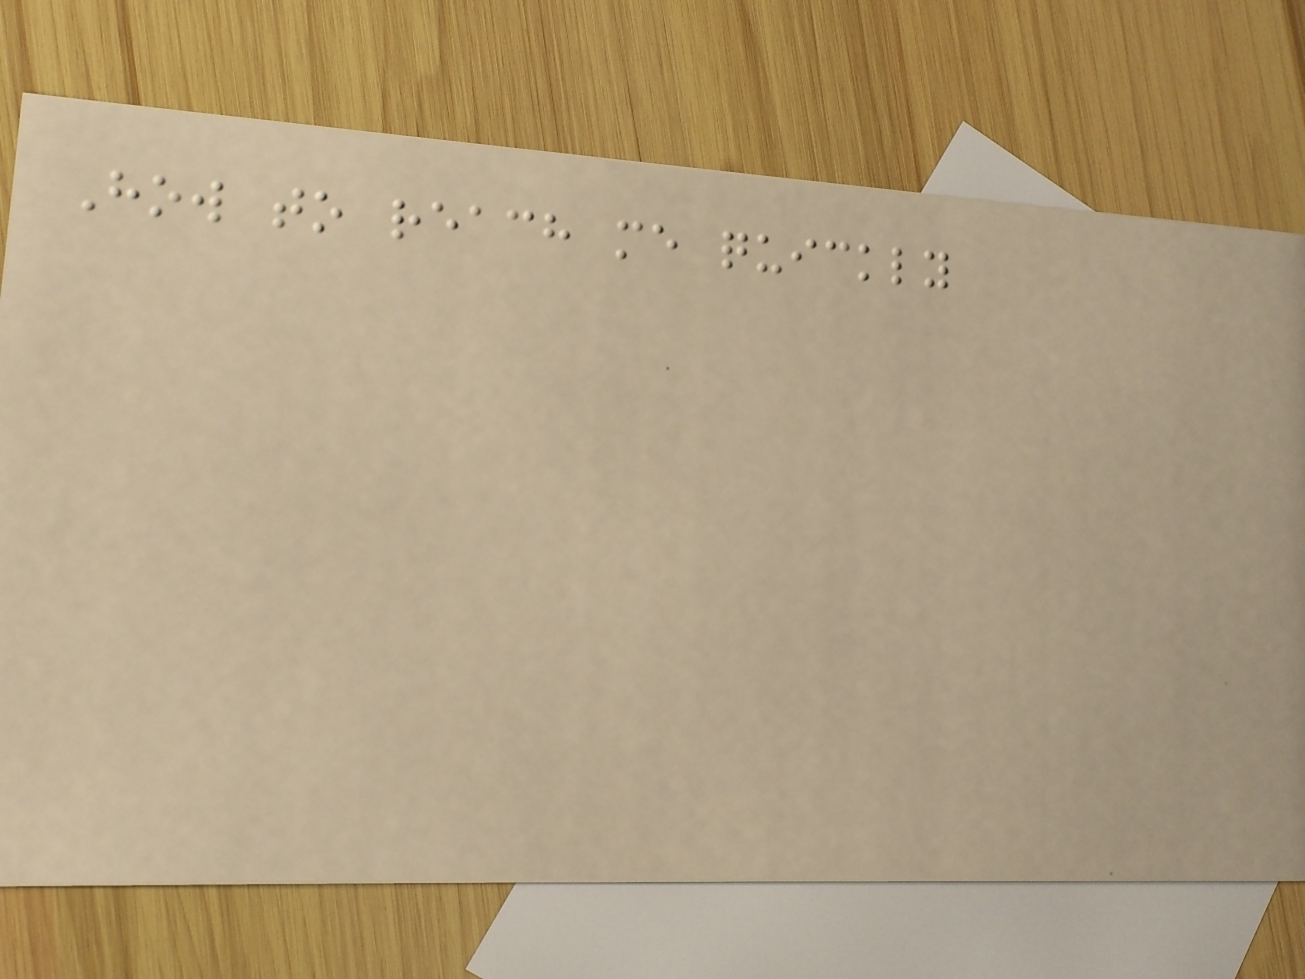How to reach me quickly
